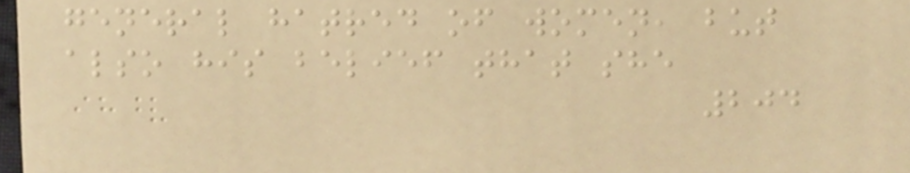general hatred of women, but
also his belief that she
204
